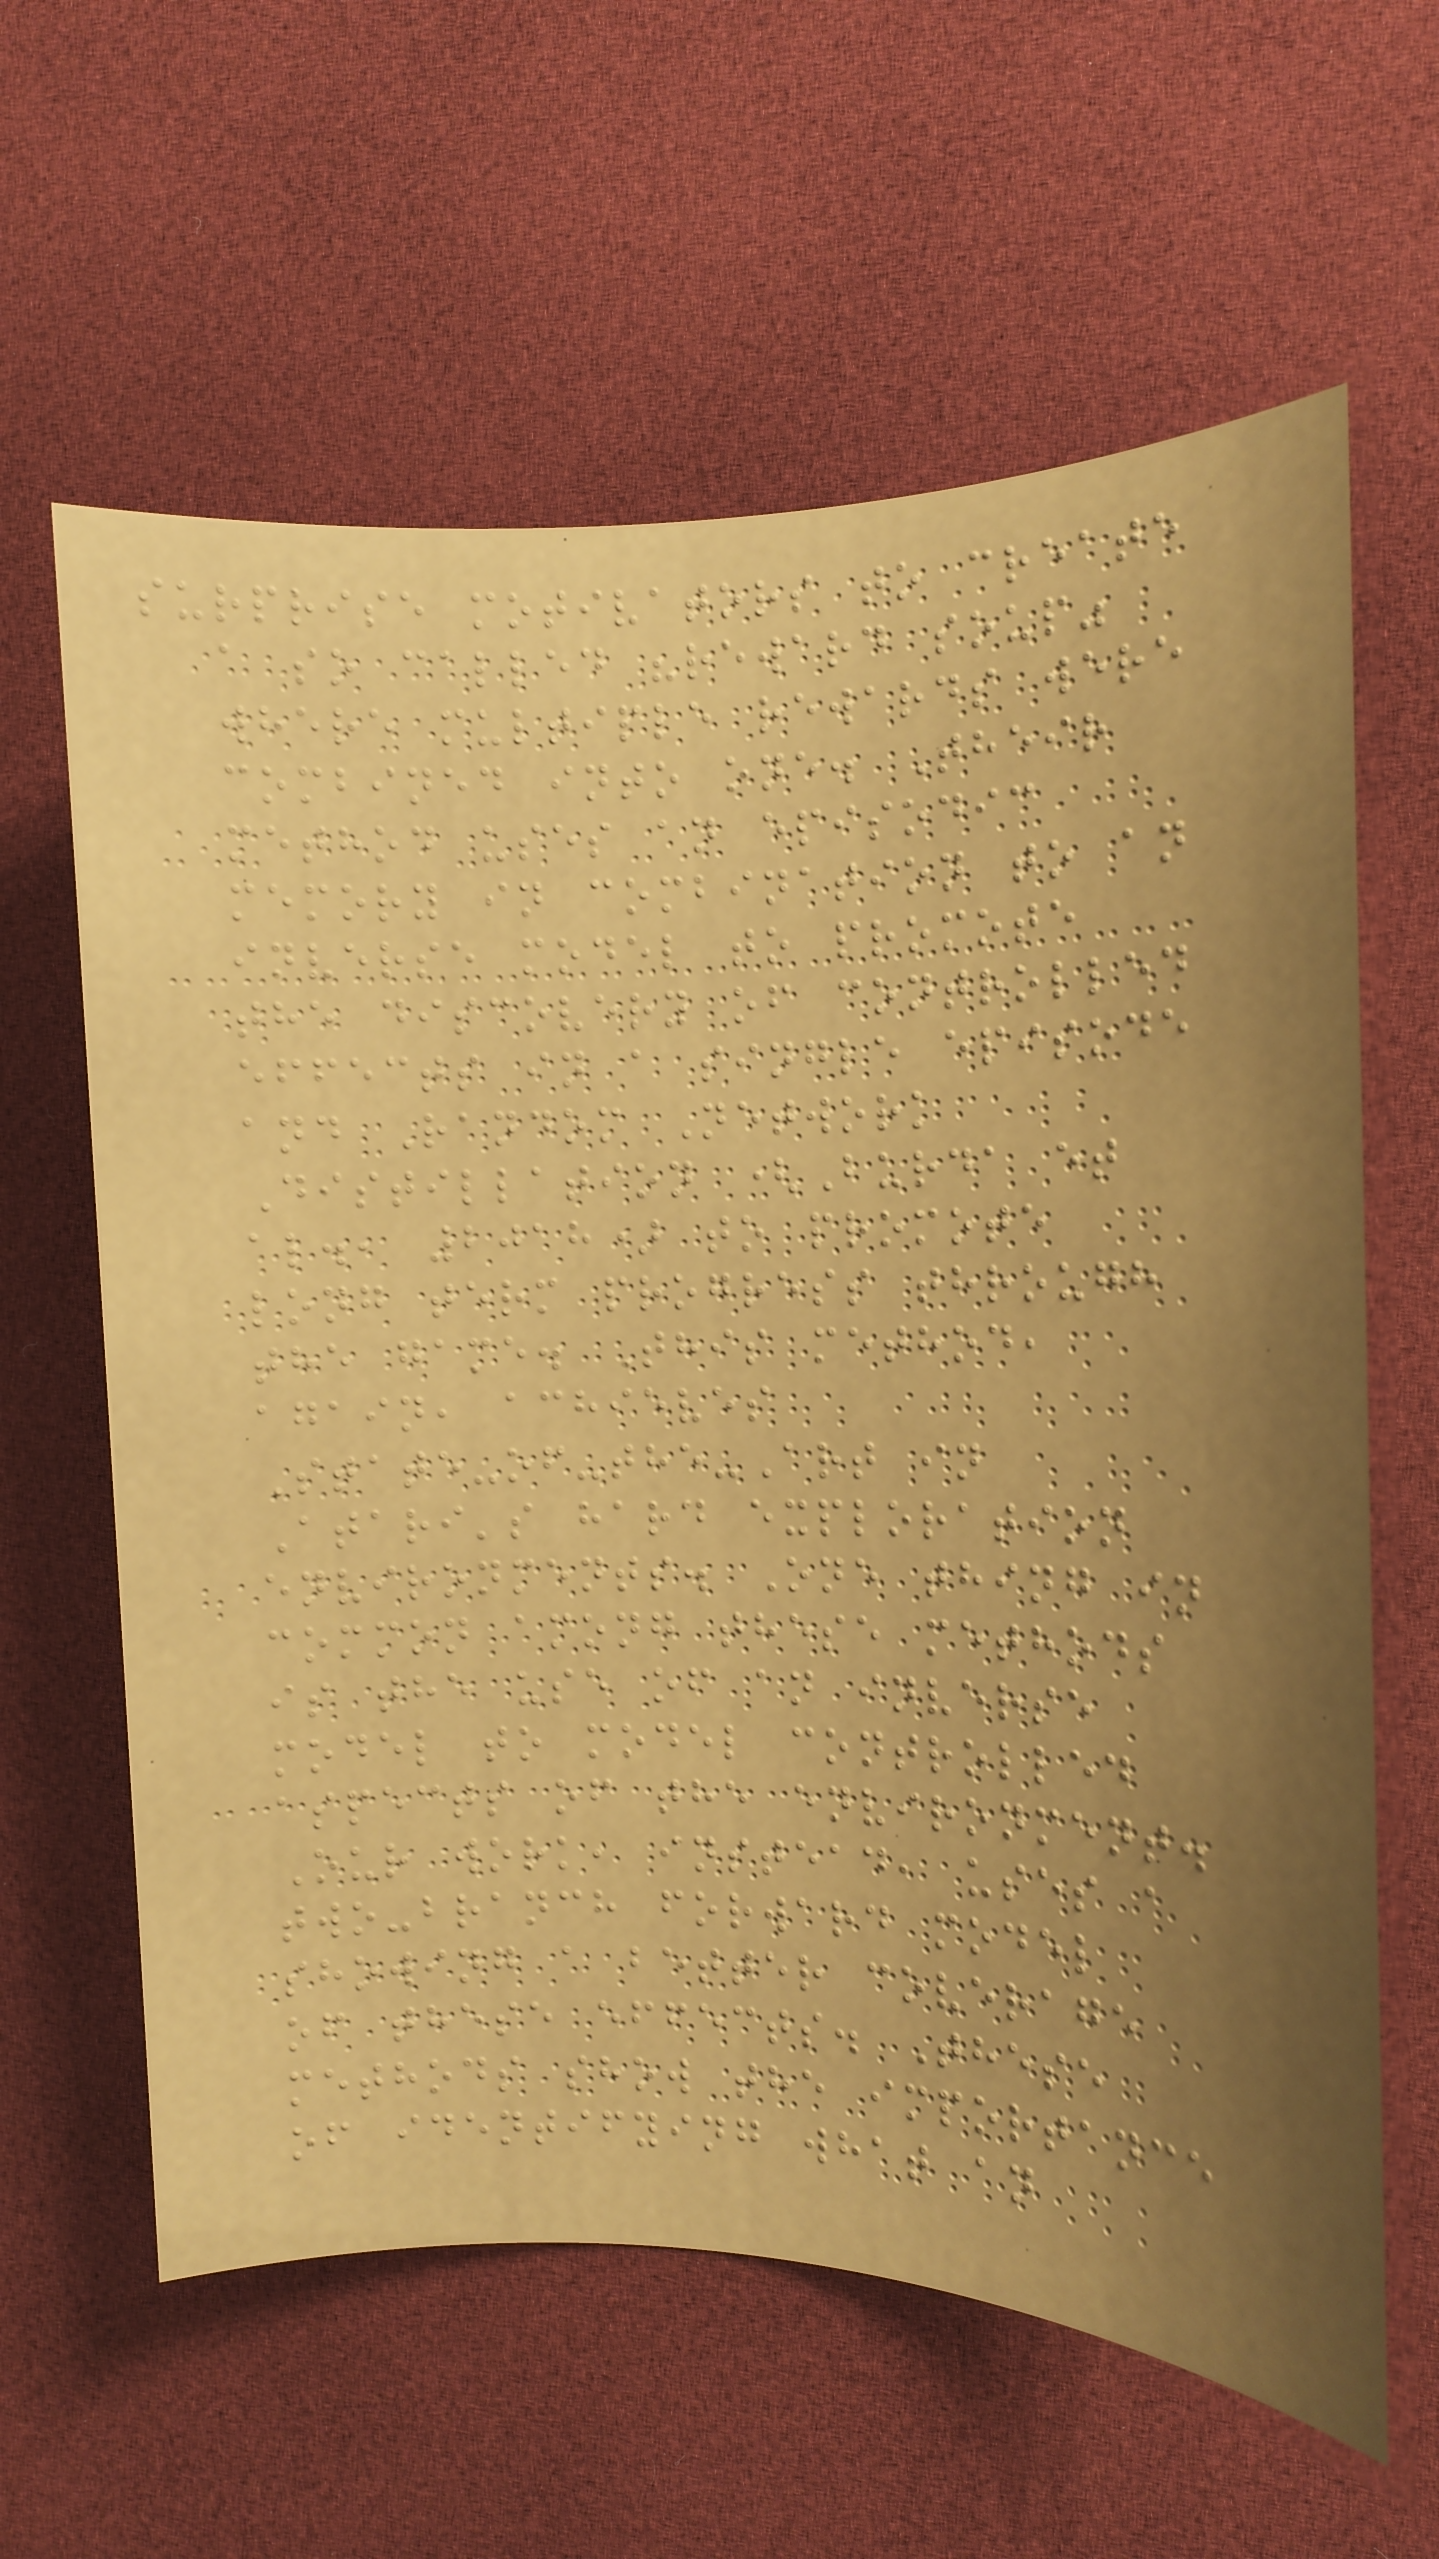surprise motivators to create
a so called "reward soup"
where multiple rewards were
combined into one. Their
method uses an episodic
memory in combination to an
inverse model to promote
the discovery of controlled
effects in a single episode
and Random Network
Distillation (Burda et
al., 2018) to promote
long term progress through
the game. This method,
again, achieves
State-of-the-Art in
Atari's hard exploration
environments. One thing in
common among these methods
is the use of an inverse
model to model controlled
aspects of the environment.
Our work, instead, uses a
two-branch forward model
showing a better coverage
of these effects. These
methods show the importance
of identifying what an
